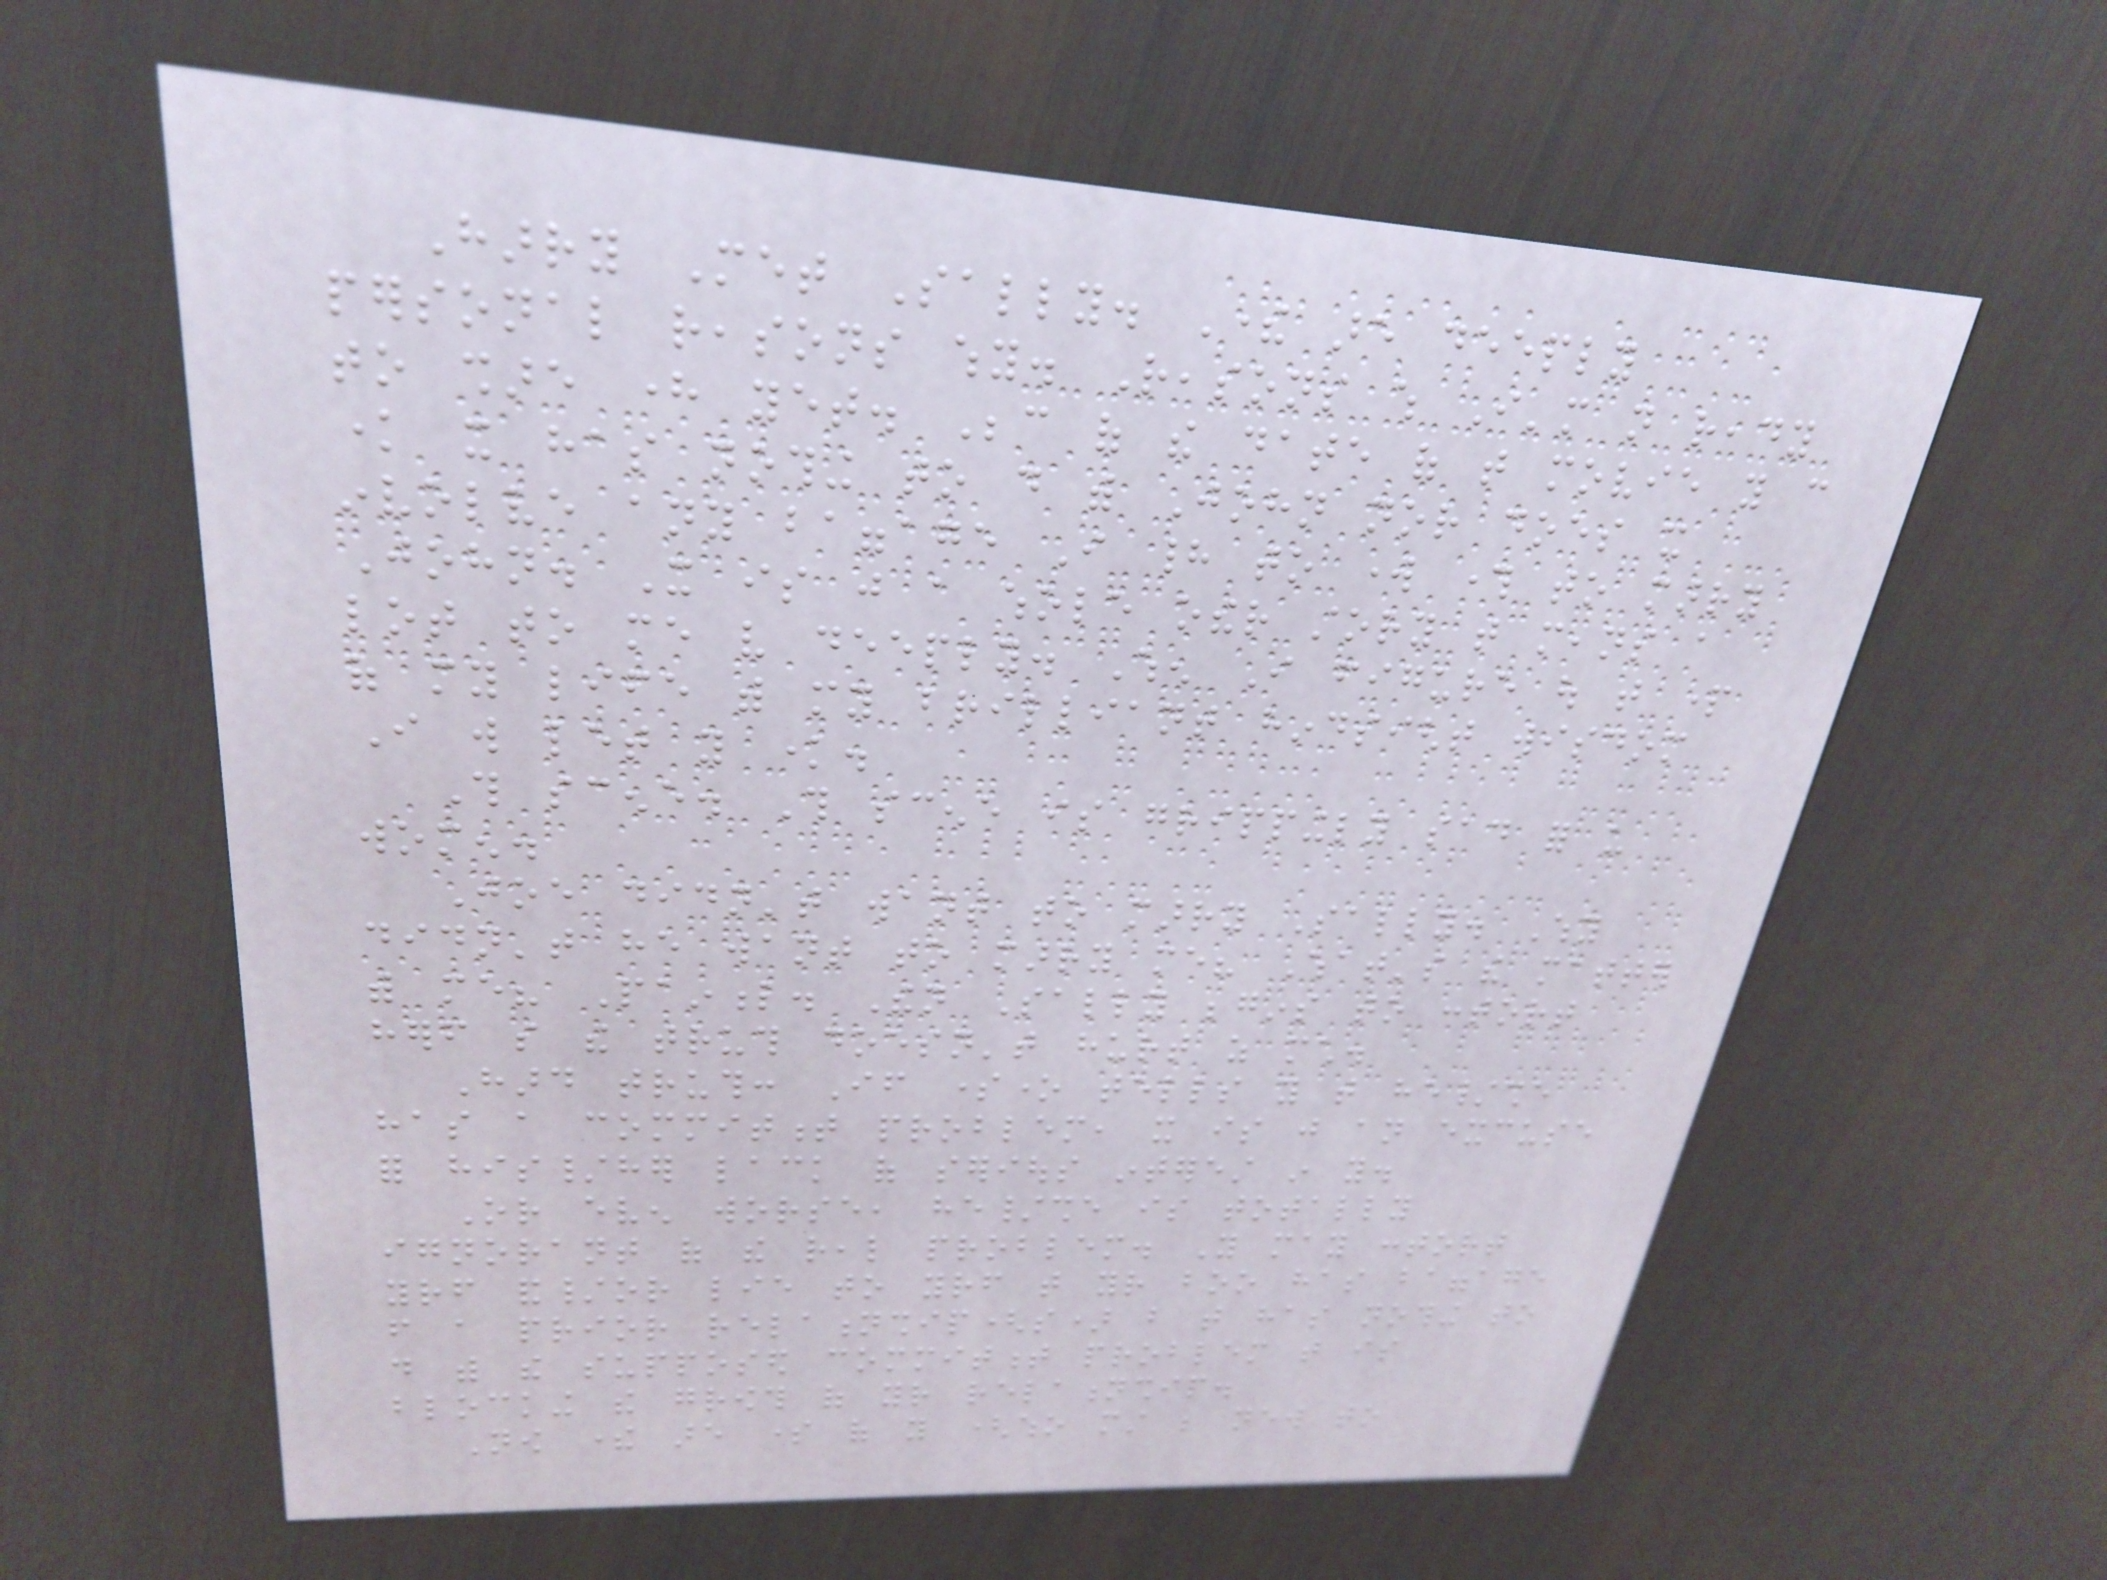Harry Met Sally. There are deeply
personal reasons why. Reasons which I'm not ready
to share here yet. Because of the date of that movie you can
know it has nothing to do with John nor does it
involve any baggage I had to work through to marry
John. It is just a whole other story that means a
lot to me very deeply. When I figure out that part
of my life with my brilliant hindsight wisdom
I will let you know.
This scene. This scene is grippingly sad for us
women.
Joe didn't want to marry Sally. Why
didn't he want to marry me? What's the matter
with me? Painful. Then Sally begins to contort
herself so the truth doesn't hurt as much.
Hard truth: If someone tells you that he/she
has a commitment problem, it is just an excuse
for his/her lack of serious interest in you.
Or even worse, he/she is totally
ignorant of the real problem. You may contort
yourself and/or lie to yourself that your boo has baggage
from a prior relationship(s) but that has nothing to
do with the supposed commitment problem that is
blocking the growth of your relationship.
Now there are some of you (who must be new to
